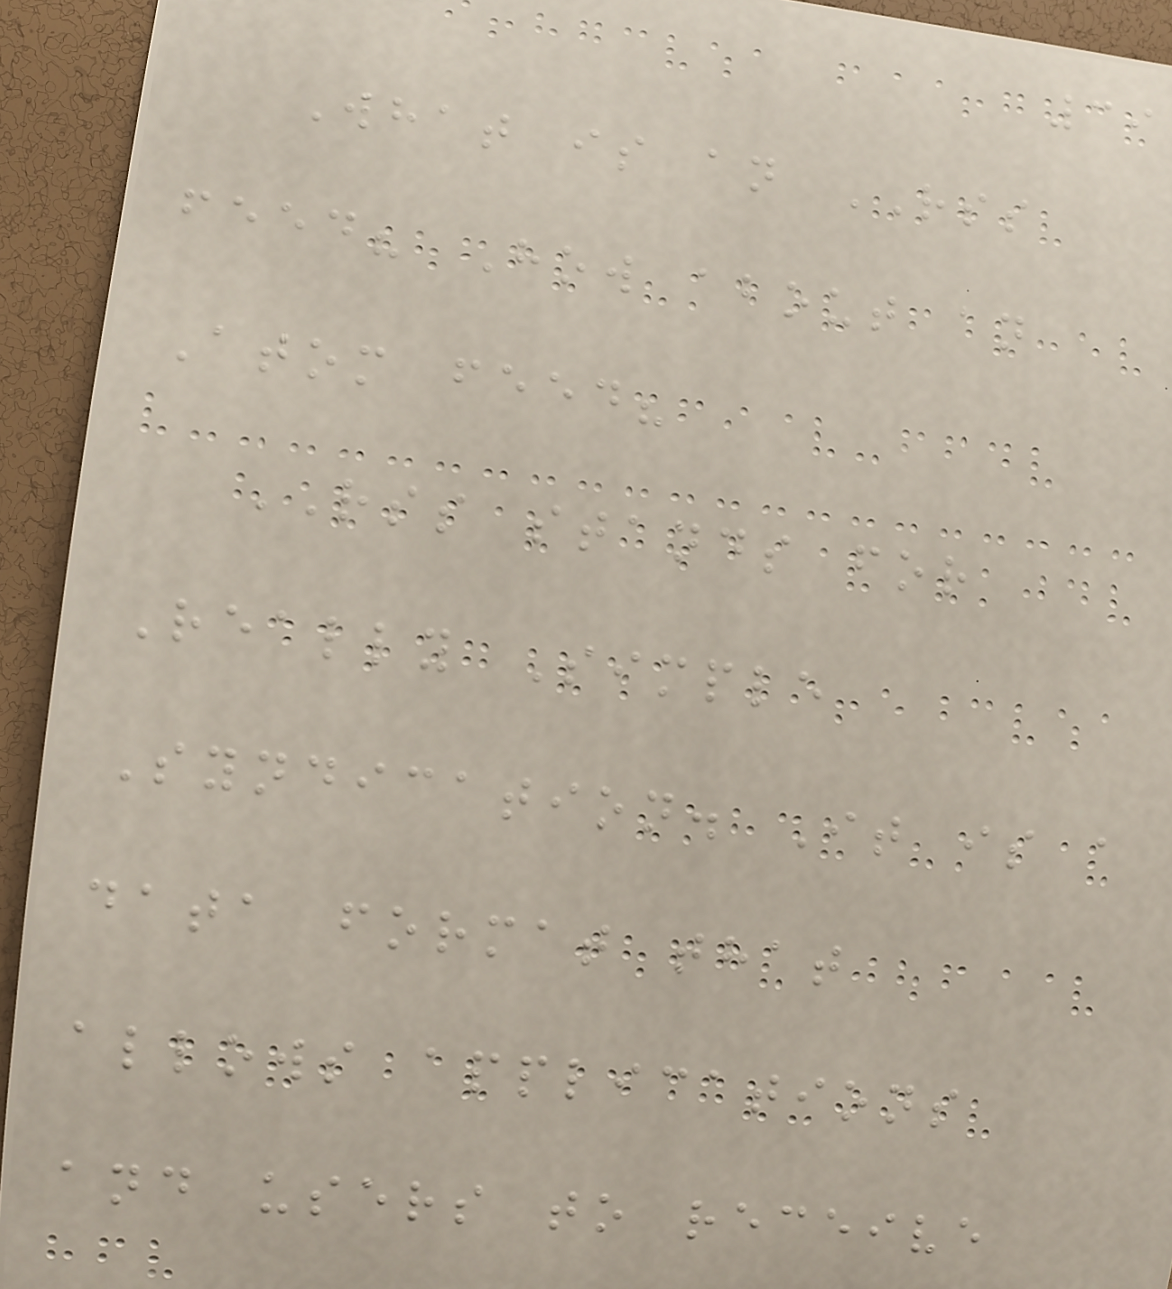39
What is an RSS
feed? How about an
Atom feed?
RSS stands for
Really Simple
Syndication. It is a
data format that
allows applications
and users to receive
